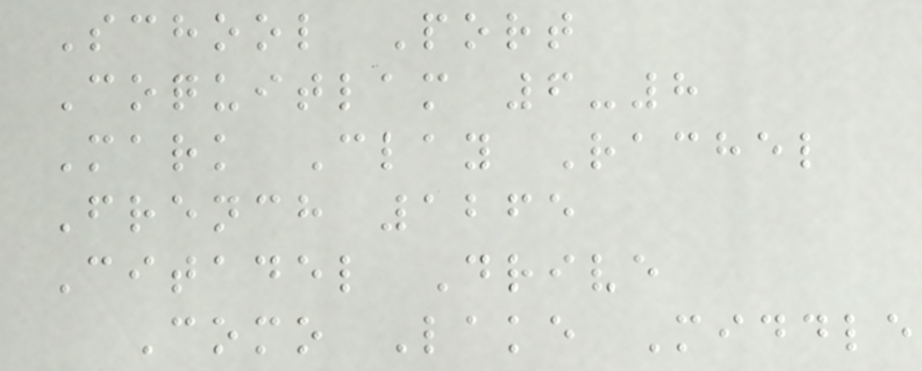School Port
Coquitlam 6-8
Mark Clay Rachel
French 1265
Citadel Drive
Como Lake Middle
